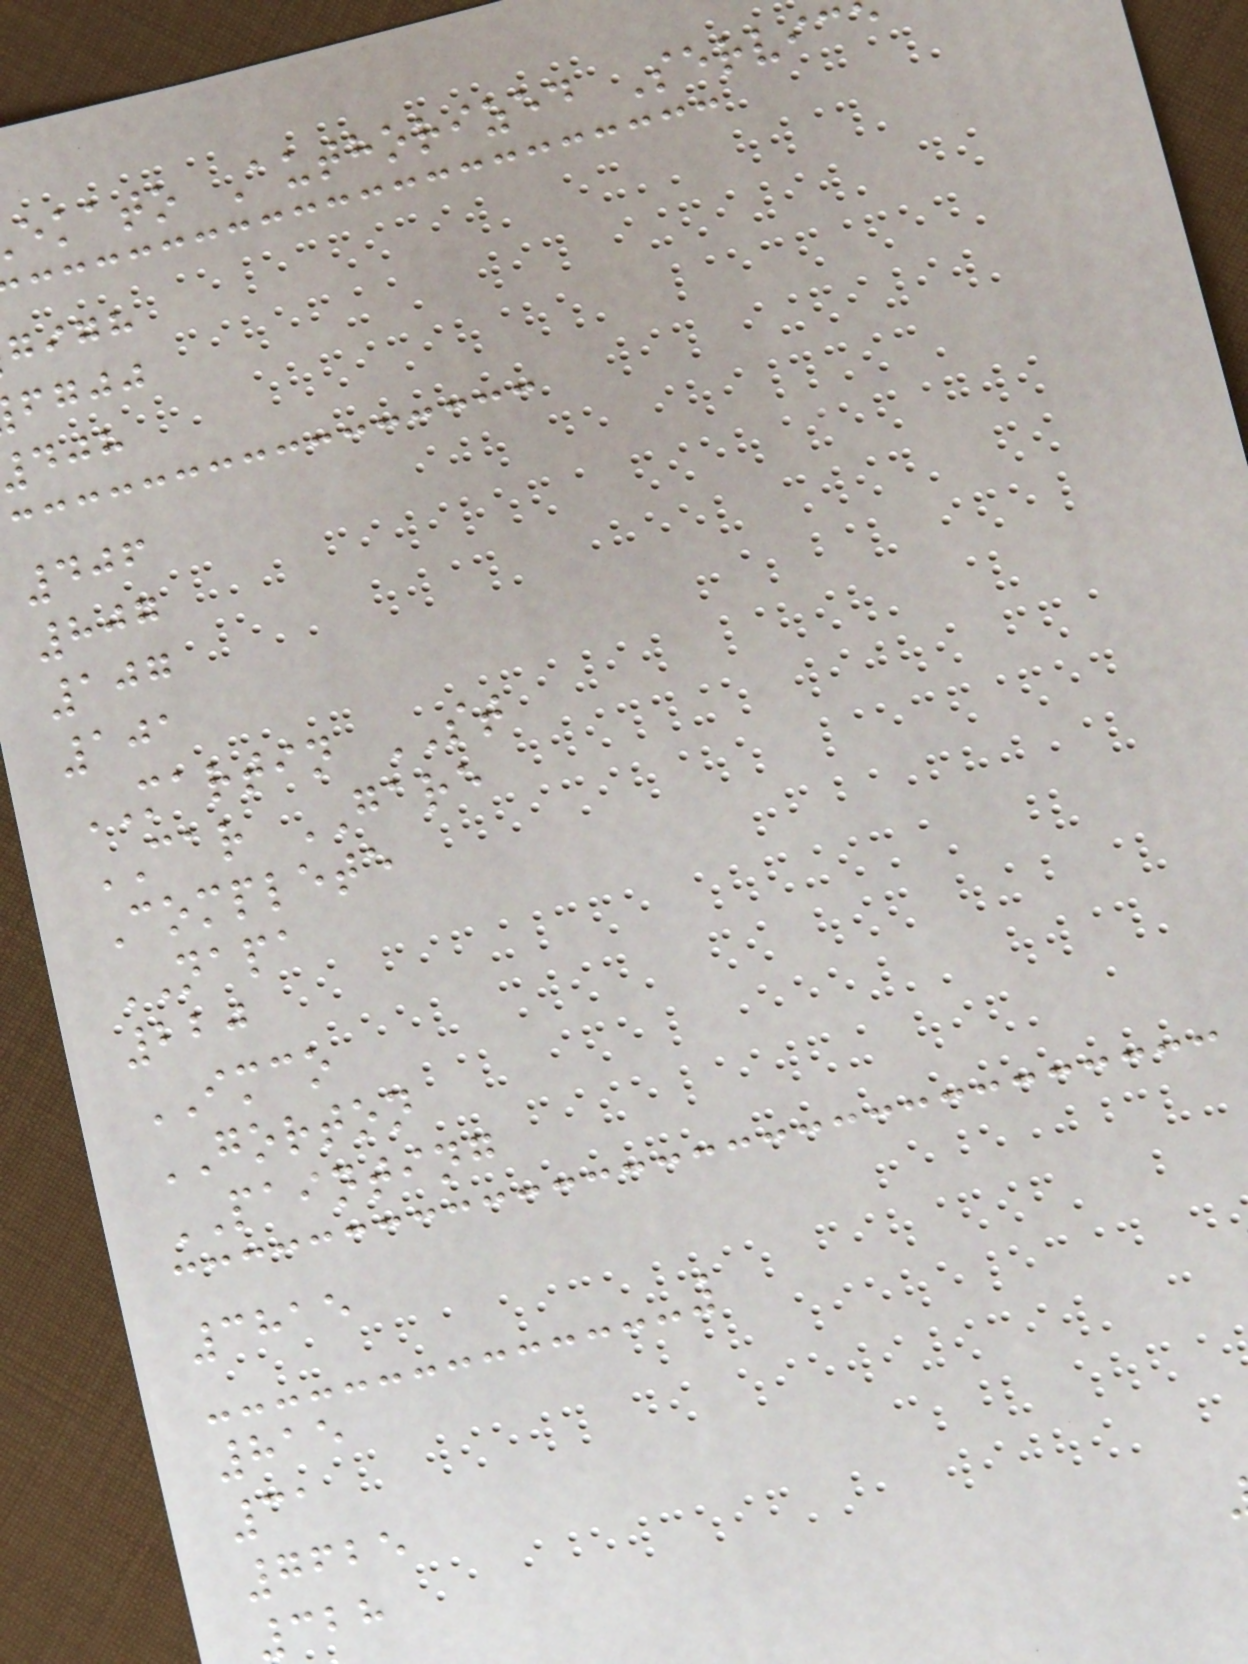ekato Authorized Servic
gigh
fgjj
406
807
107
101
MARTIN ST
CAR GARE
Complete
NAPA
220
IMCO
GORTON
PAINTING
3815
815
31
7625
328
